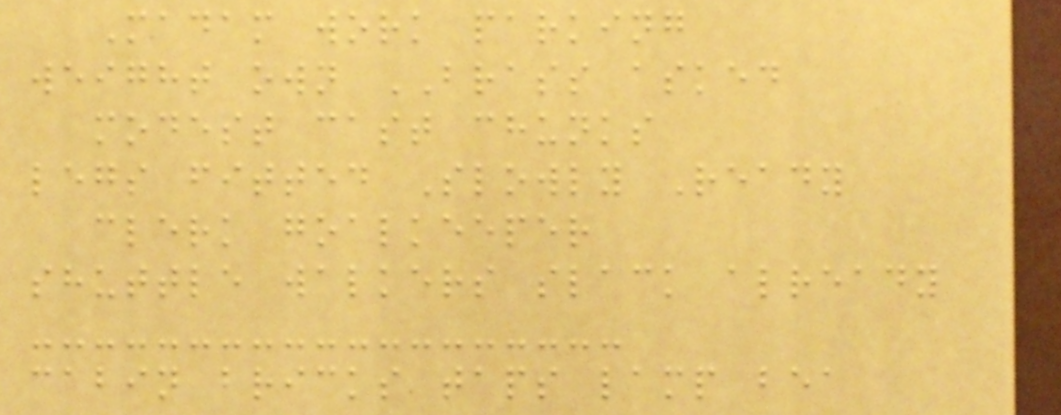Madam work parking
weight own BRASS asked
modest cast chunks
legs fitted Slowly Ready
clerk goalkeeper
shuttle walkers slack already
cabin bricks taps lamp bea
